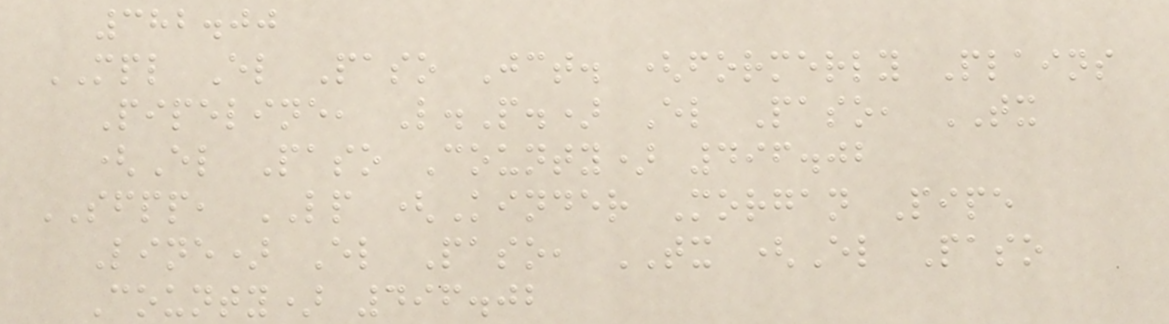382.00
MPL El Paso Jct. (formerly Plains
Pipeline, L.P.) El Paso, TX
(El Paso County) 496.02
SFPP, LP (Kinder Morgan Pipe
Line) El Paso, TX (El Paso
County) 496.02
